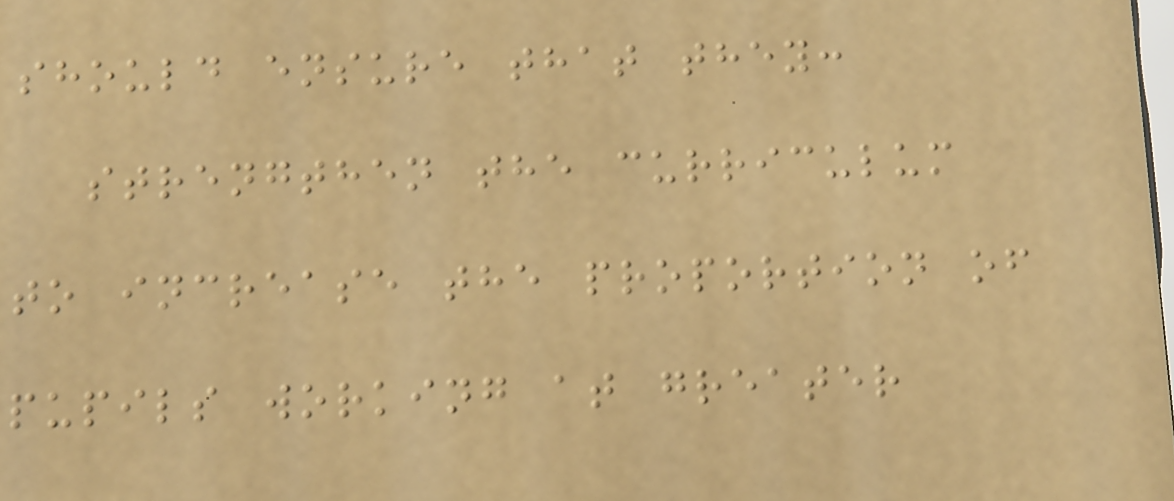should ensure that they:
strengthen the curriculum
to increase the proportion of
pupils working at greater
